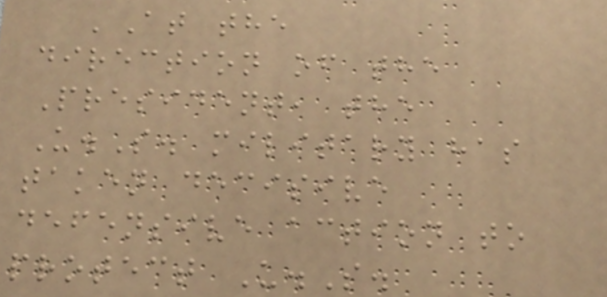'At the
direction of the
President, the
U.S. military has
taken decisive
defensive action to
protect U.S.
